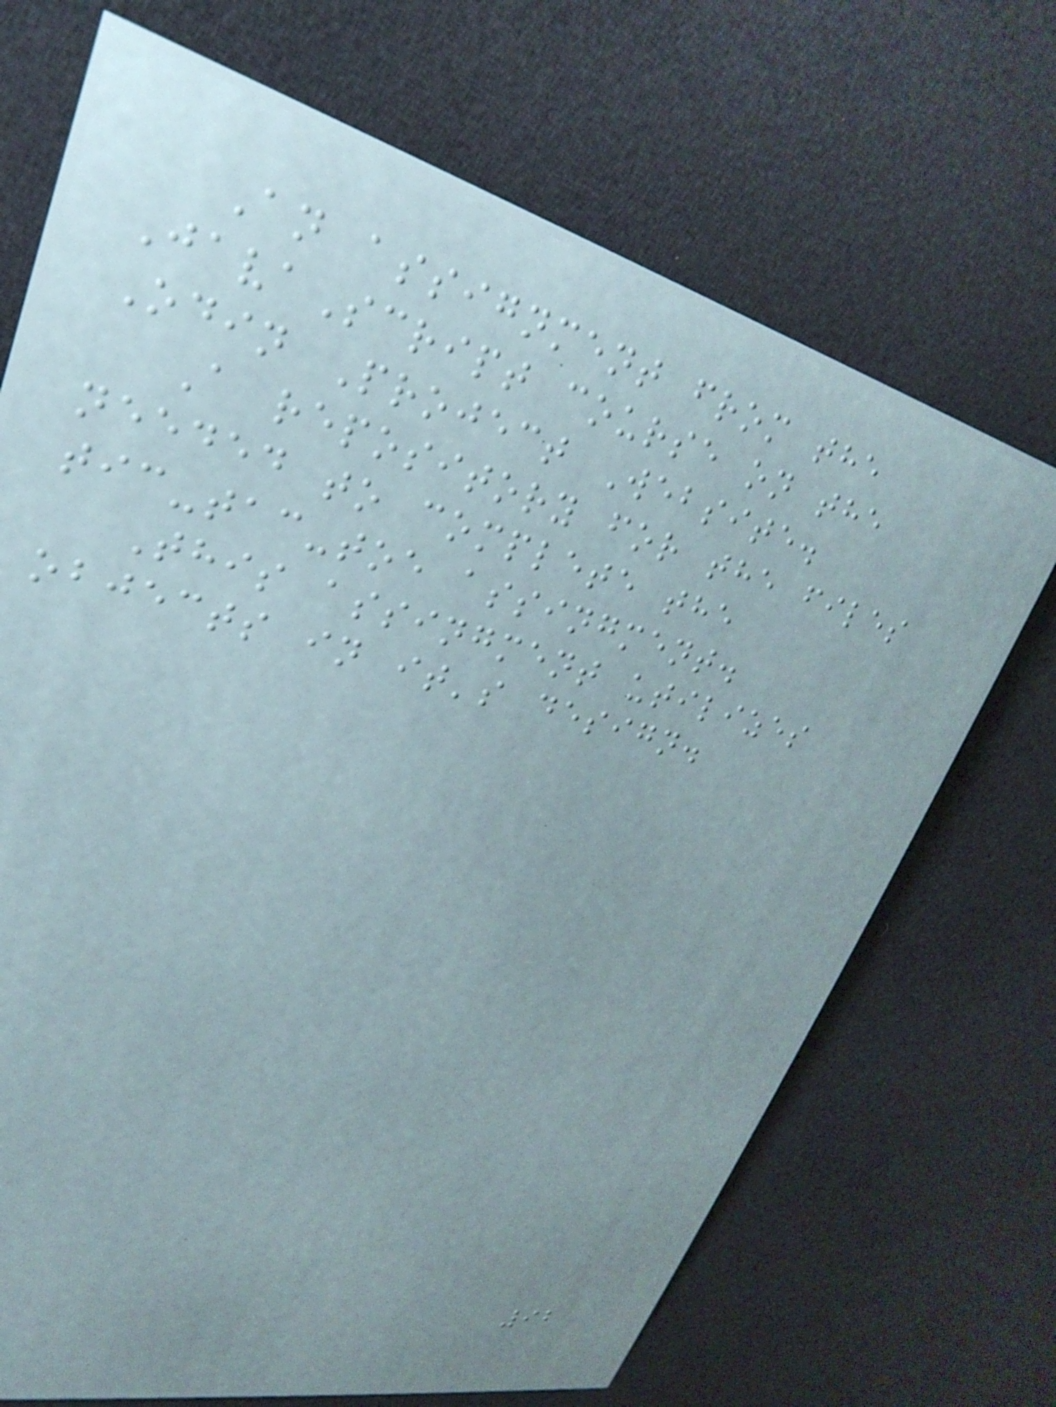An assignment from the
JavaScript course on the
Odin Project Website.
A repository for the files
needed to complete the
tic-tac-toe assingment.
This assingment utilizes
objects in it's design.
92
